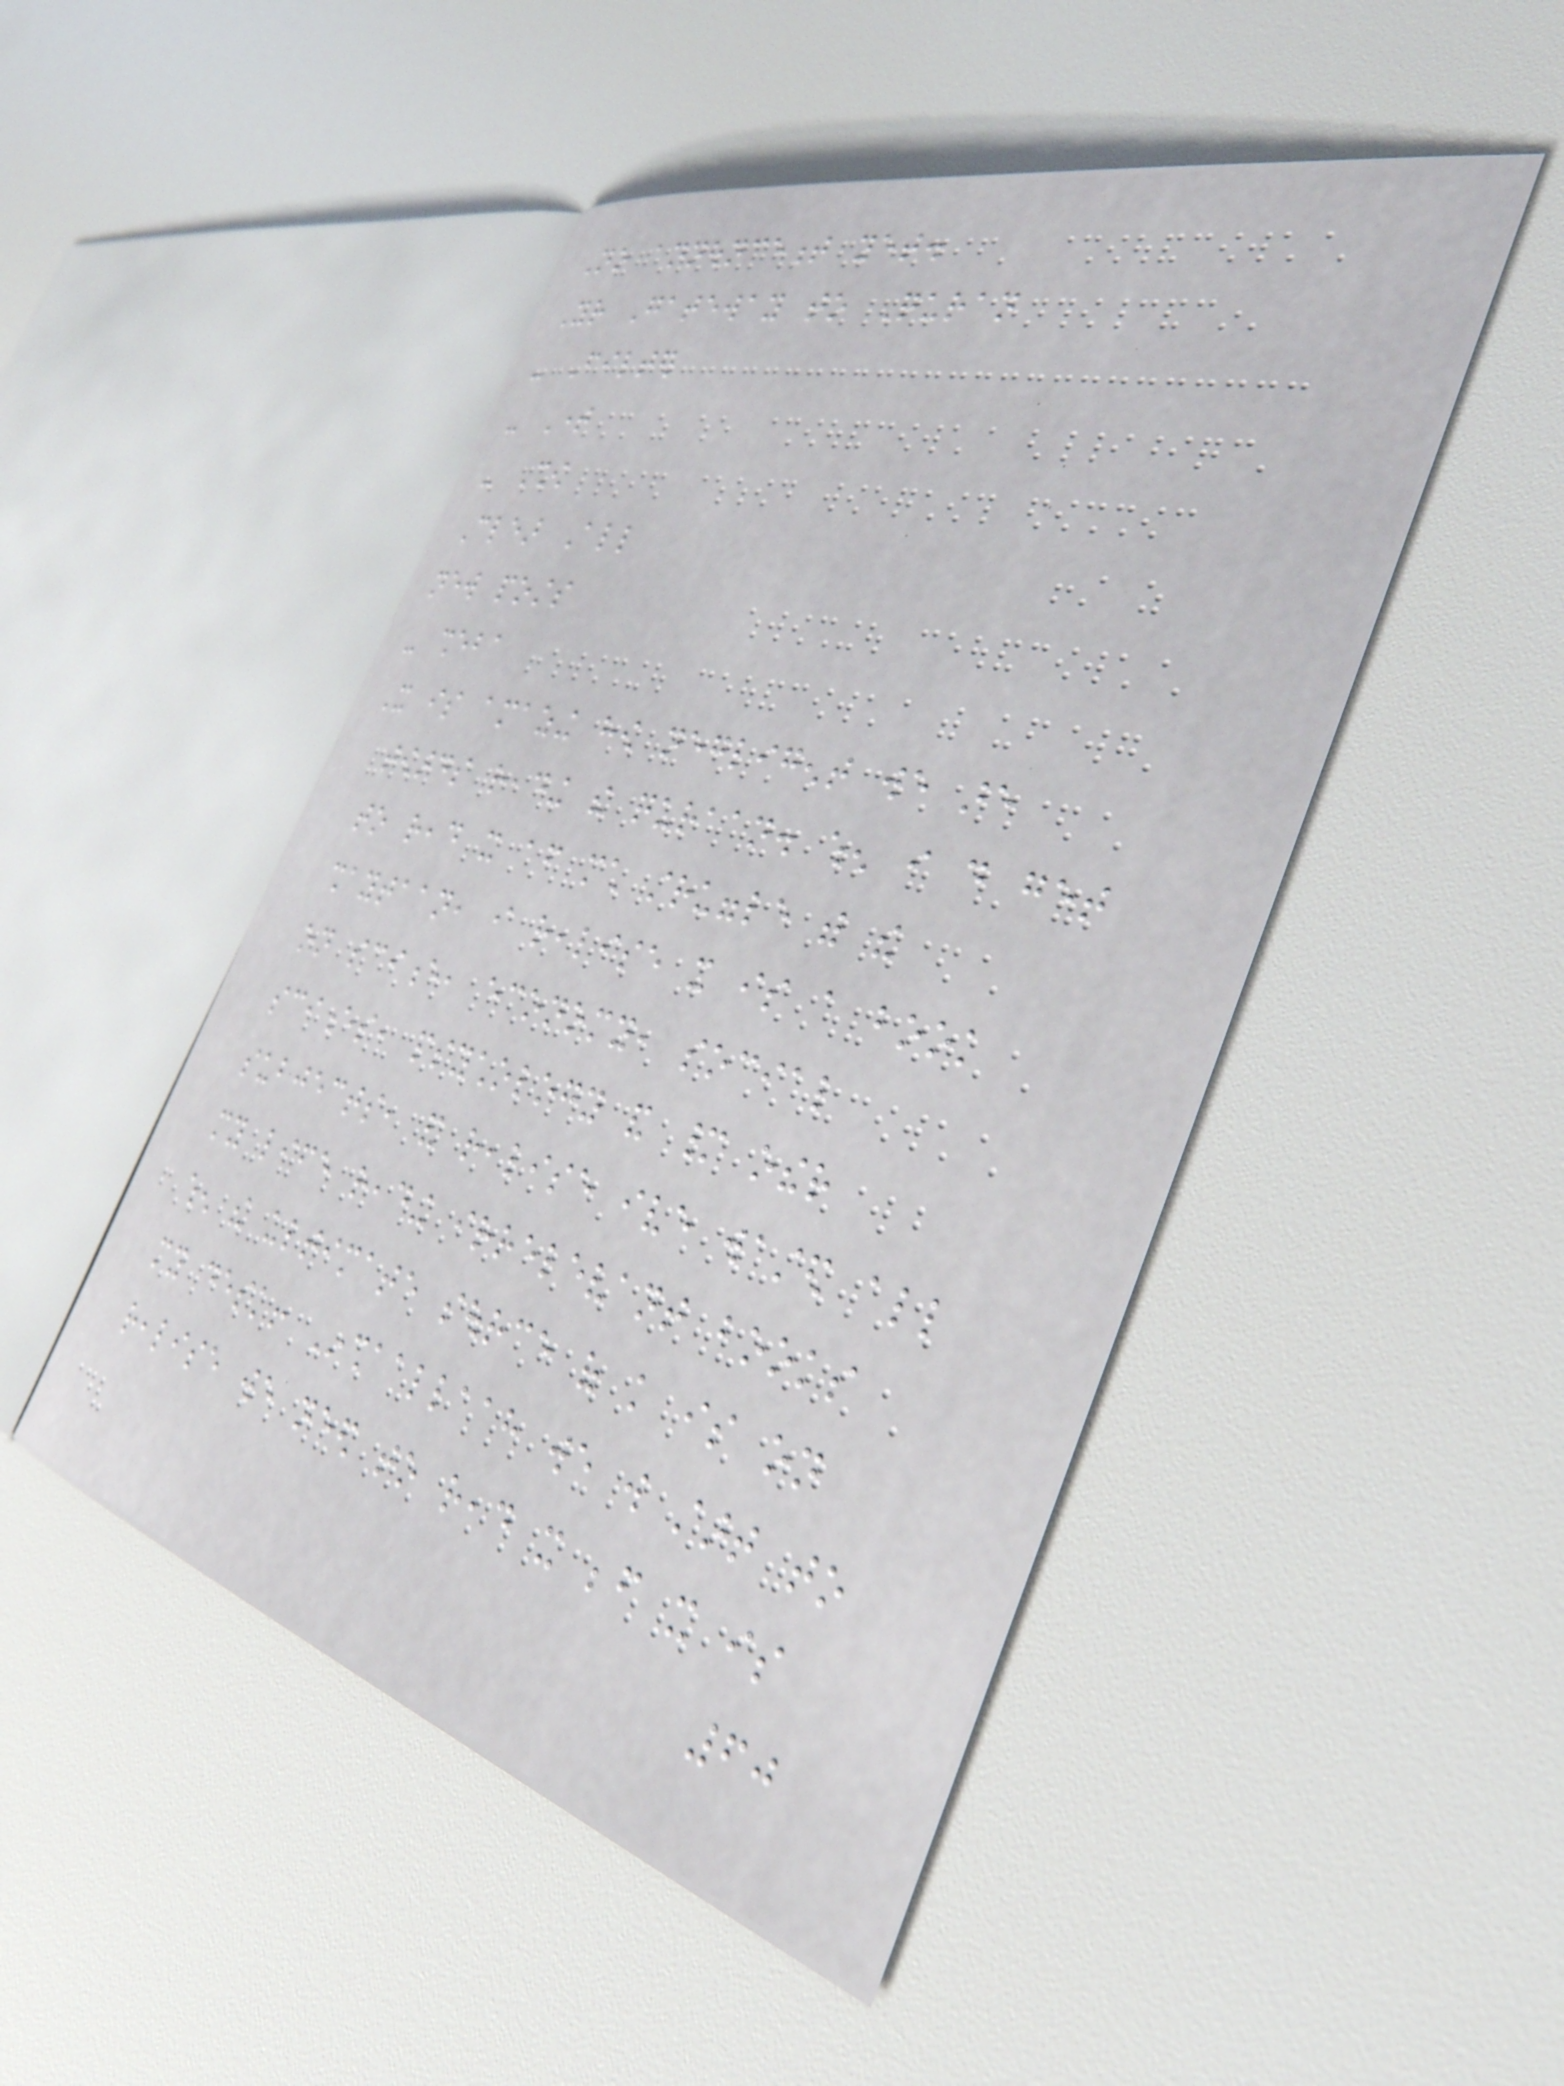No announcement yet.
Your Gateway to Quran
- Filter
- Time
- Show
Clear All
new posts
- sheba
It is amazing how negligent we are
towards reading the quraan. when i do get
to read it after much struggle with the
shaytaan, i realise it is a book
on science, economy, social
sciences, psychology and many other
subjects, and realise ive wasted all
my life reading irrelevant books
when the ultimate source of knowledge is on
my desk! Inshaallaah we will start to
realise we need to read it before it is
60
